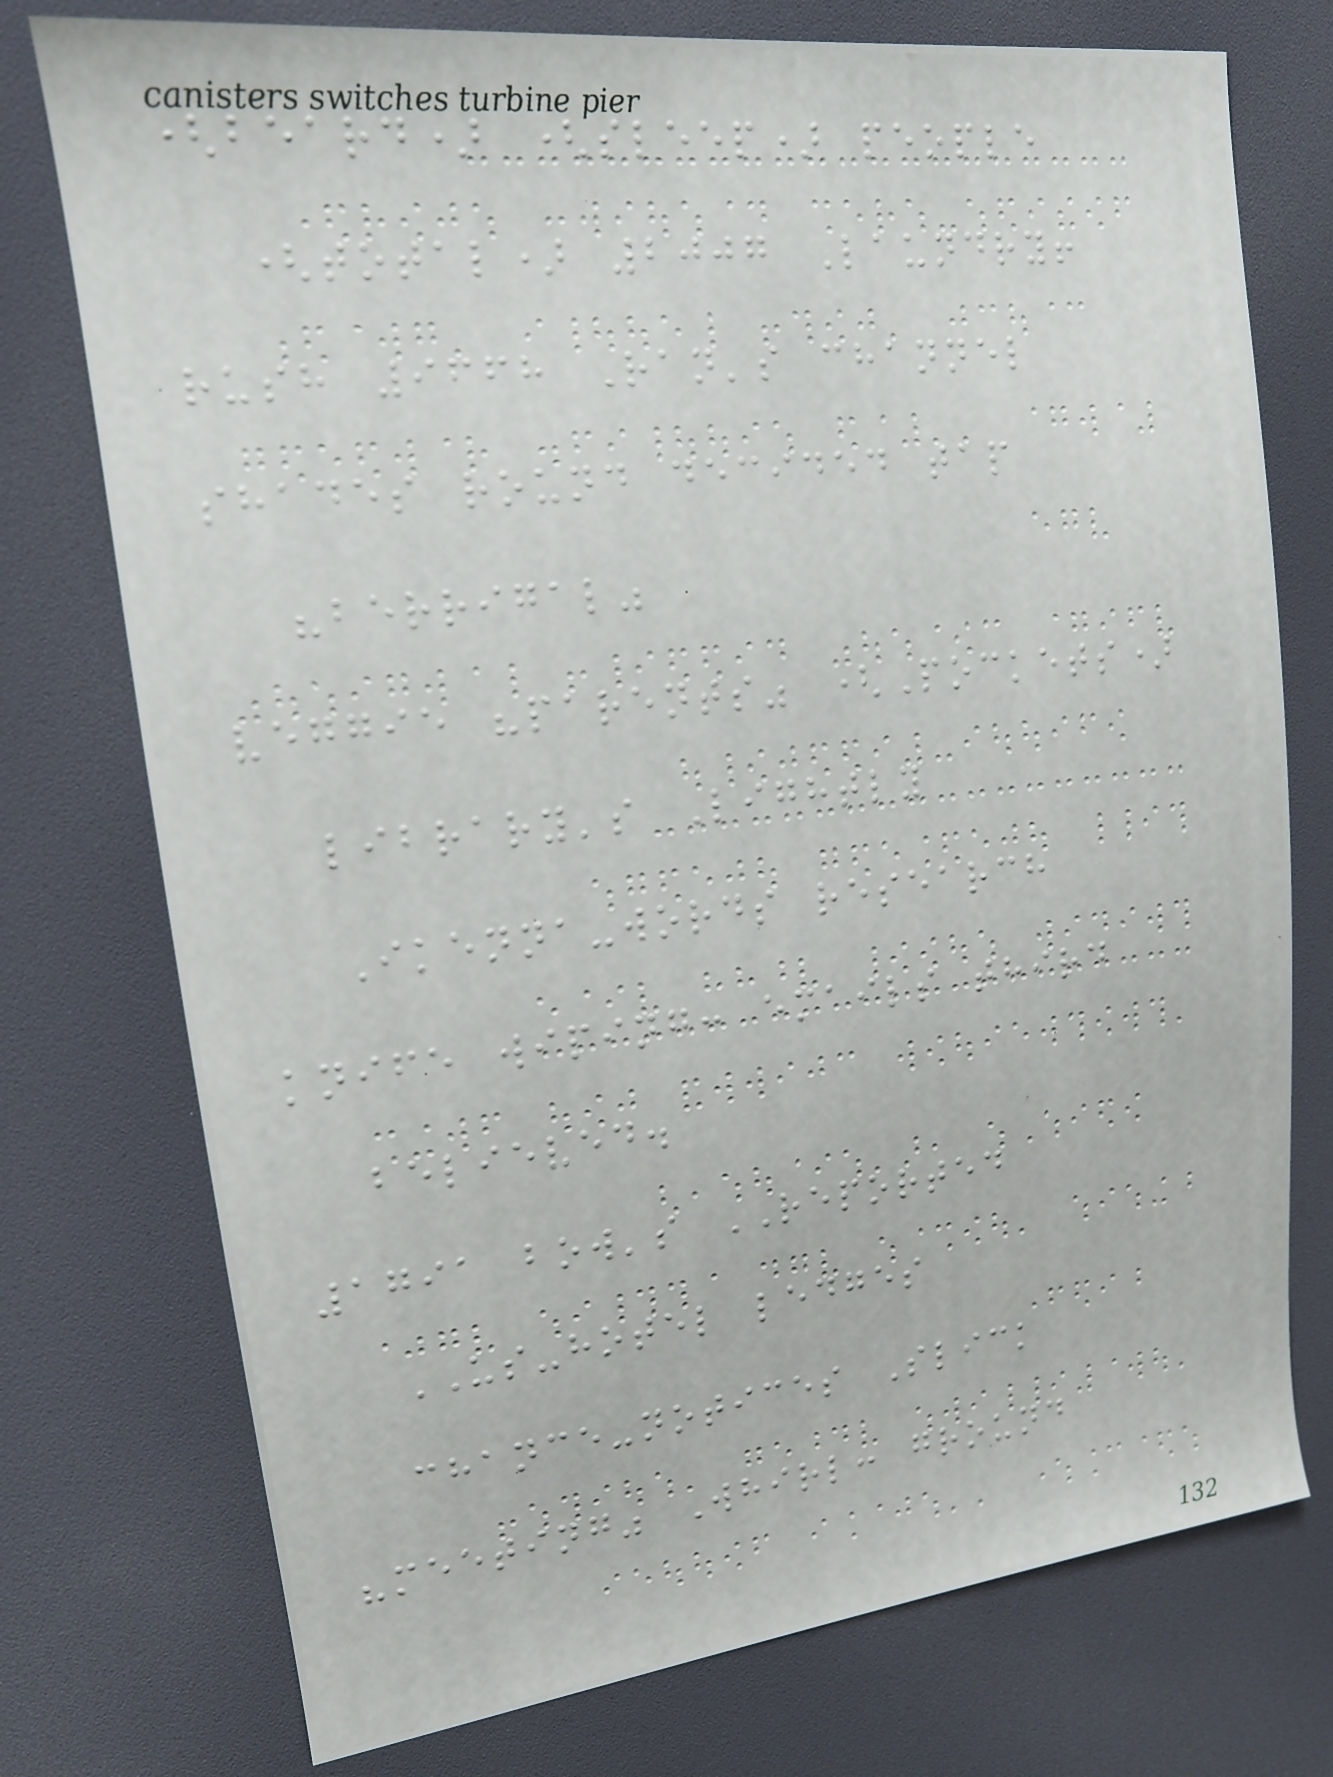(beard) (sleep) people
(total) 2007 Laundry!
rush 9668 Ran's channel
shades round decided tap
"berrigal"
veggie "parents" (Pockets)
library's Lightly
Ikenna-words research
knife wiping: emails third
believed.
1791 bow's REPORTED
US-hotel ledges
chance-notices Slick
"meeting" Whirl: ground
